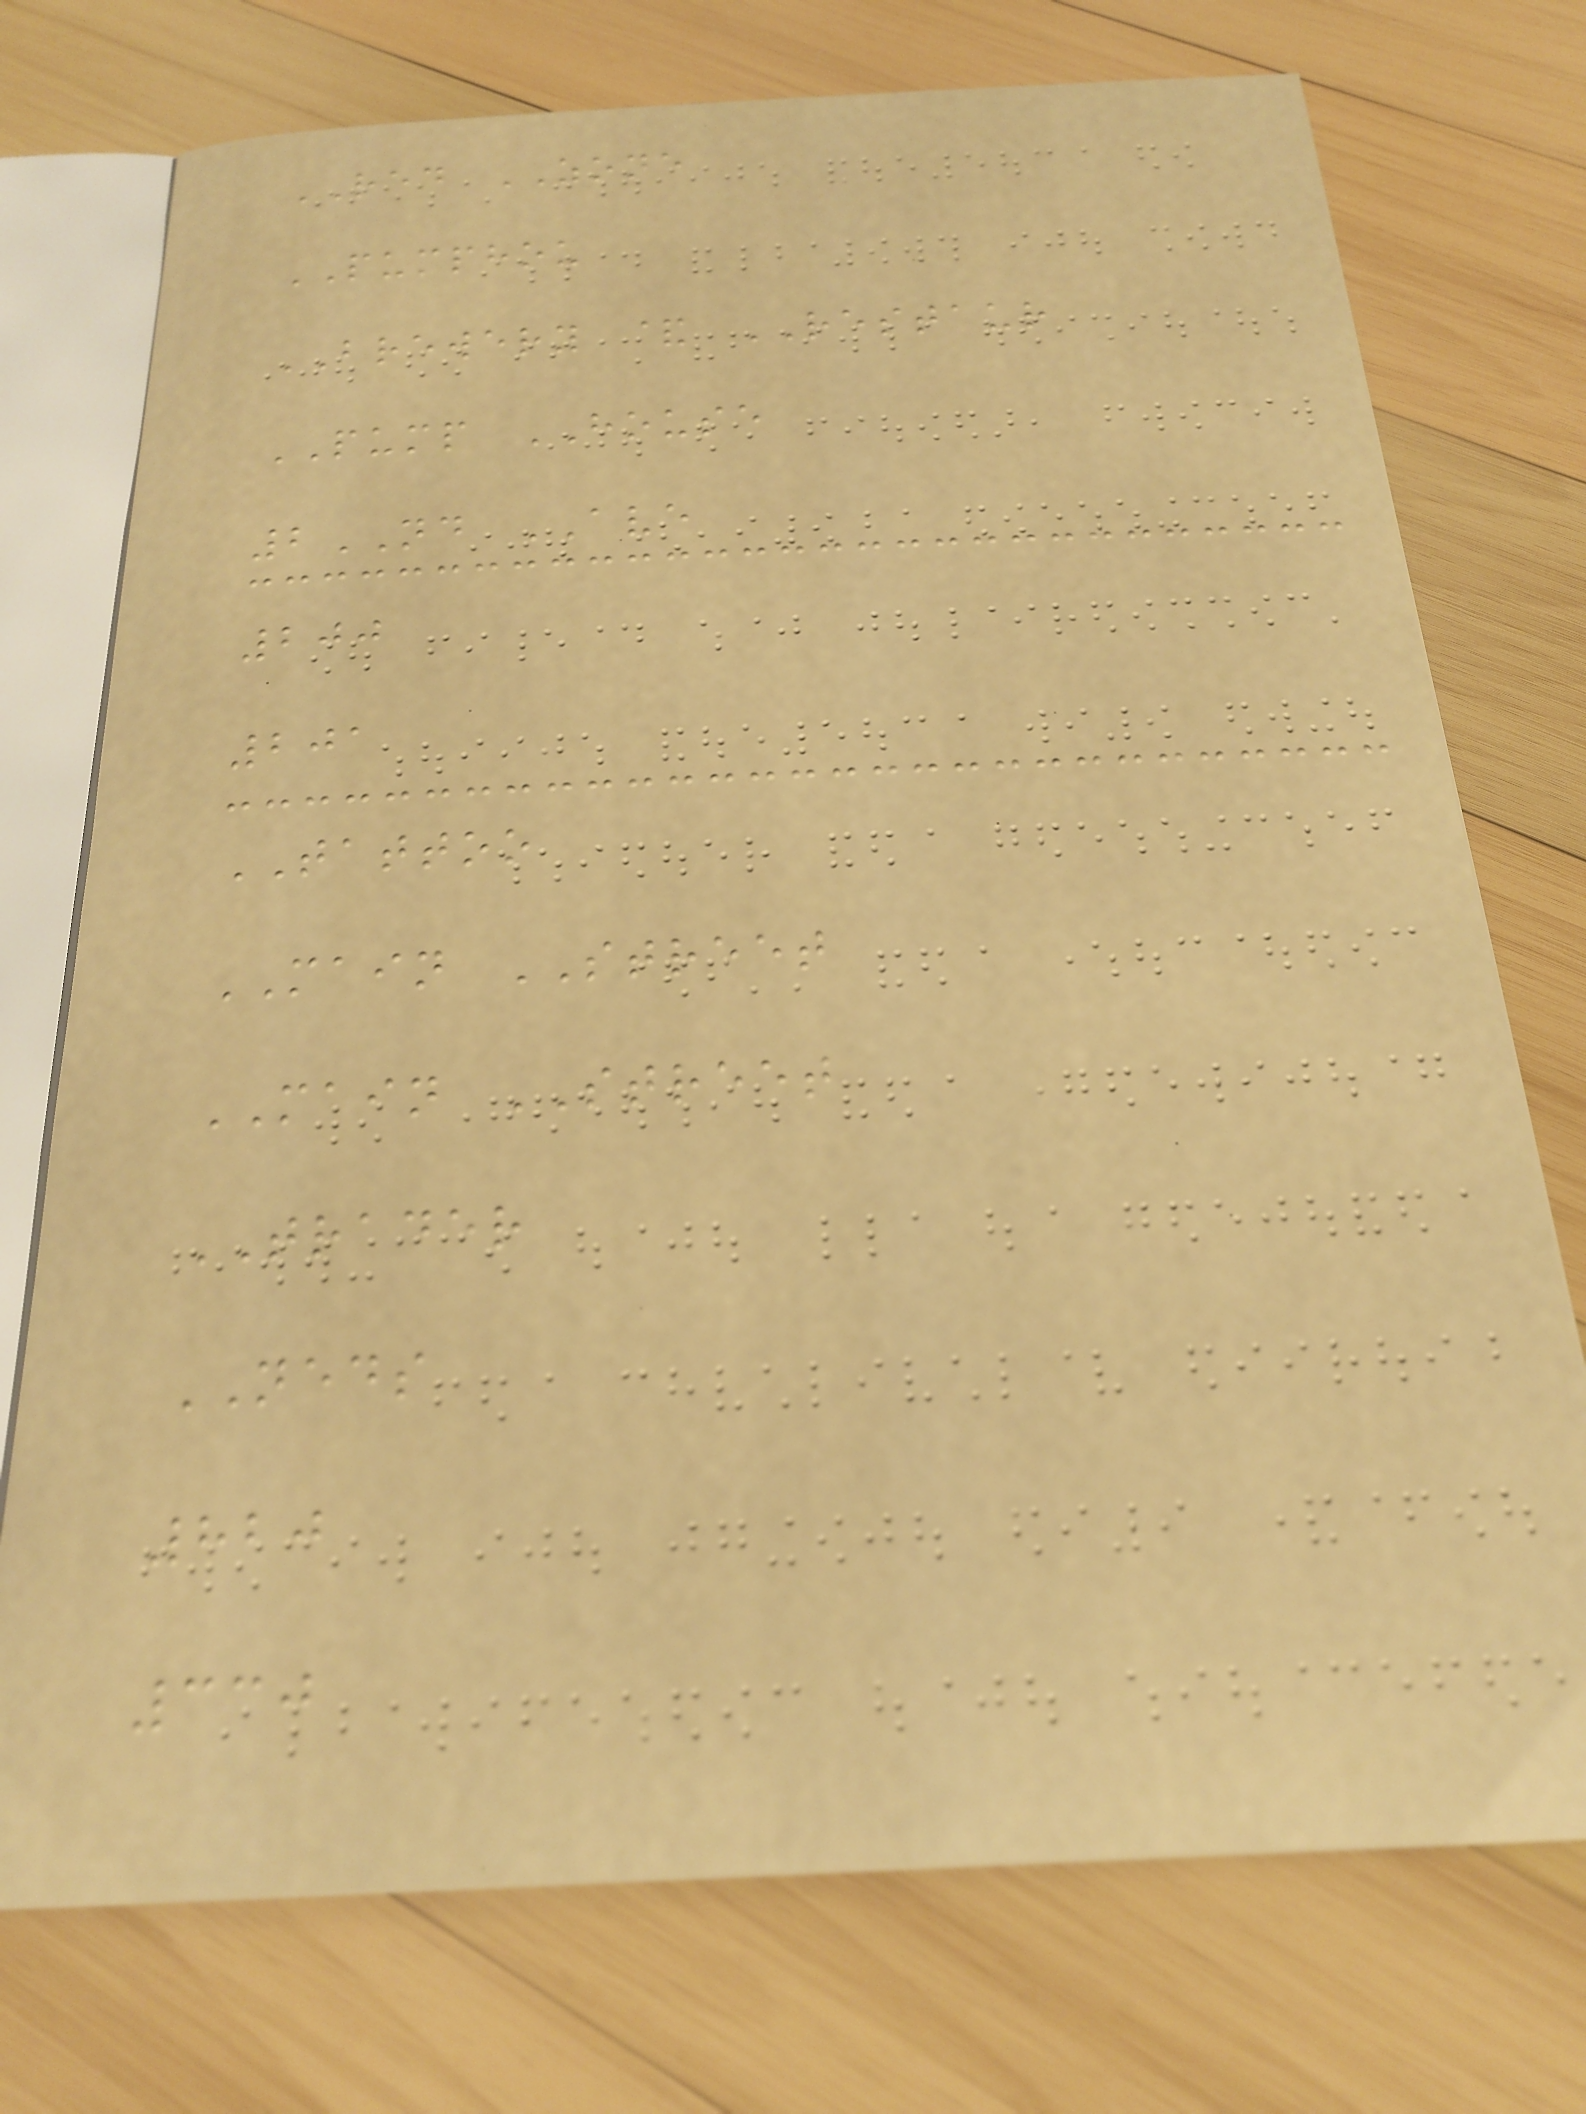RED ZONE
PUMPHOU
BREWERY & RESTAUR
PUMP HOUSE
2ND AVE
200
201
TATTOO
MAIN STREET
MAIN STREET
TRADER
NEDS
820
330
